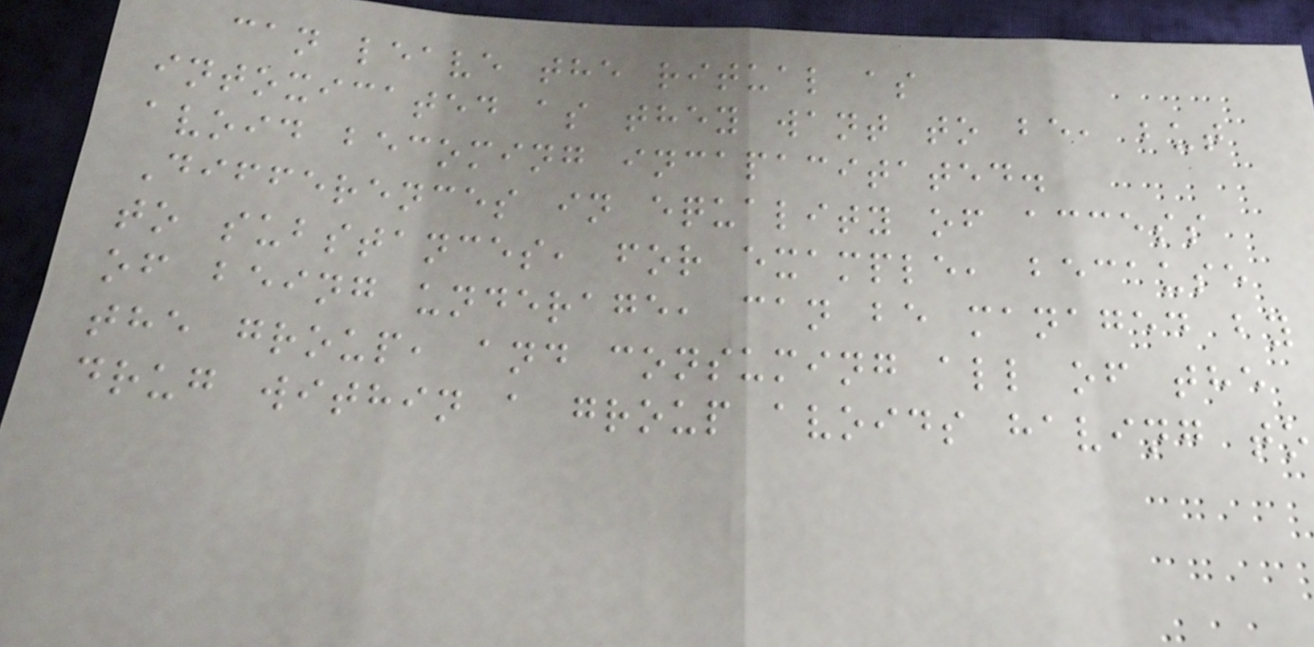can leave the ritual as
intoxicated as they want to be, but
avoid becoming incapacitated.
Differences in equality of access
to substances, for example, because
of being underage, can be managed by
the group, and consuming all of the
drug within a group avoids having to
